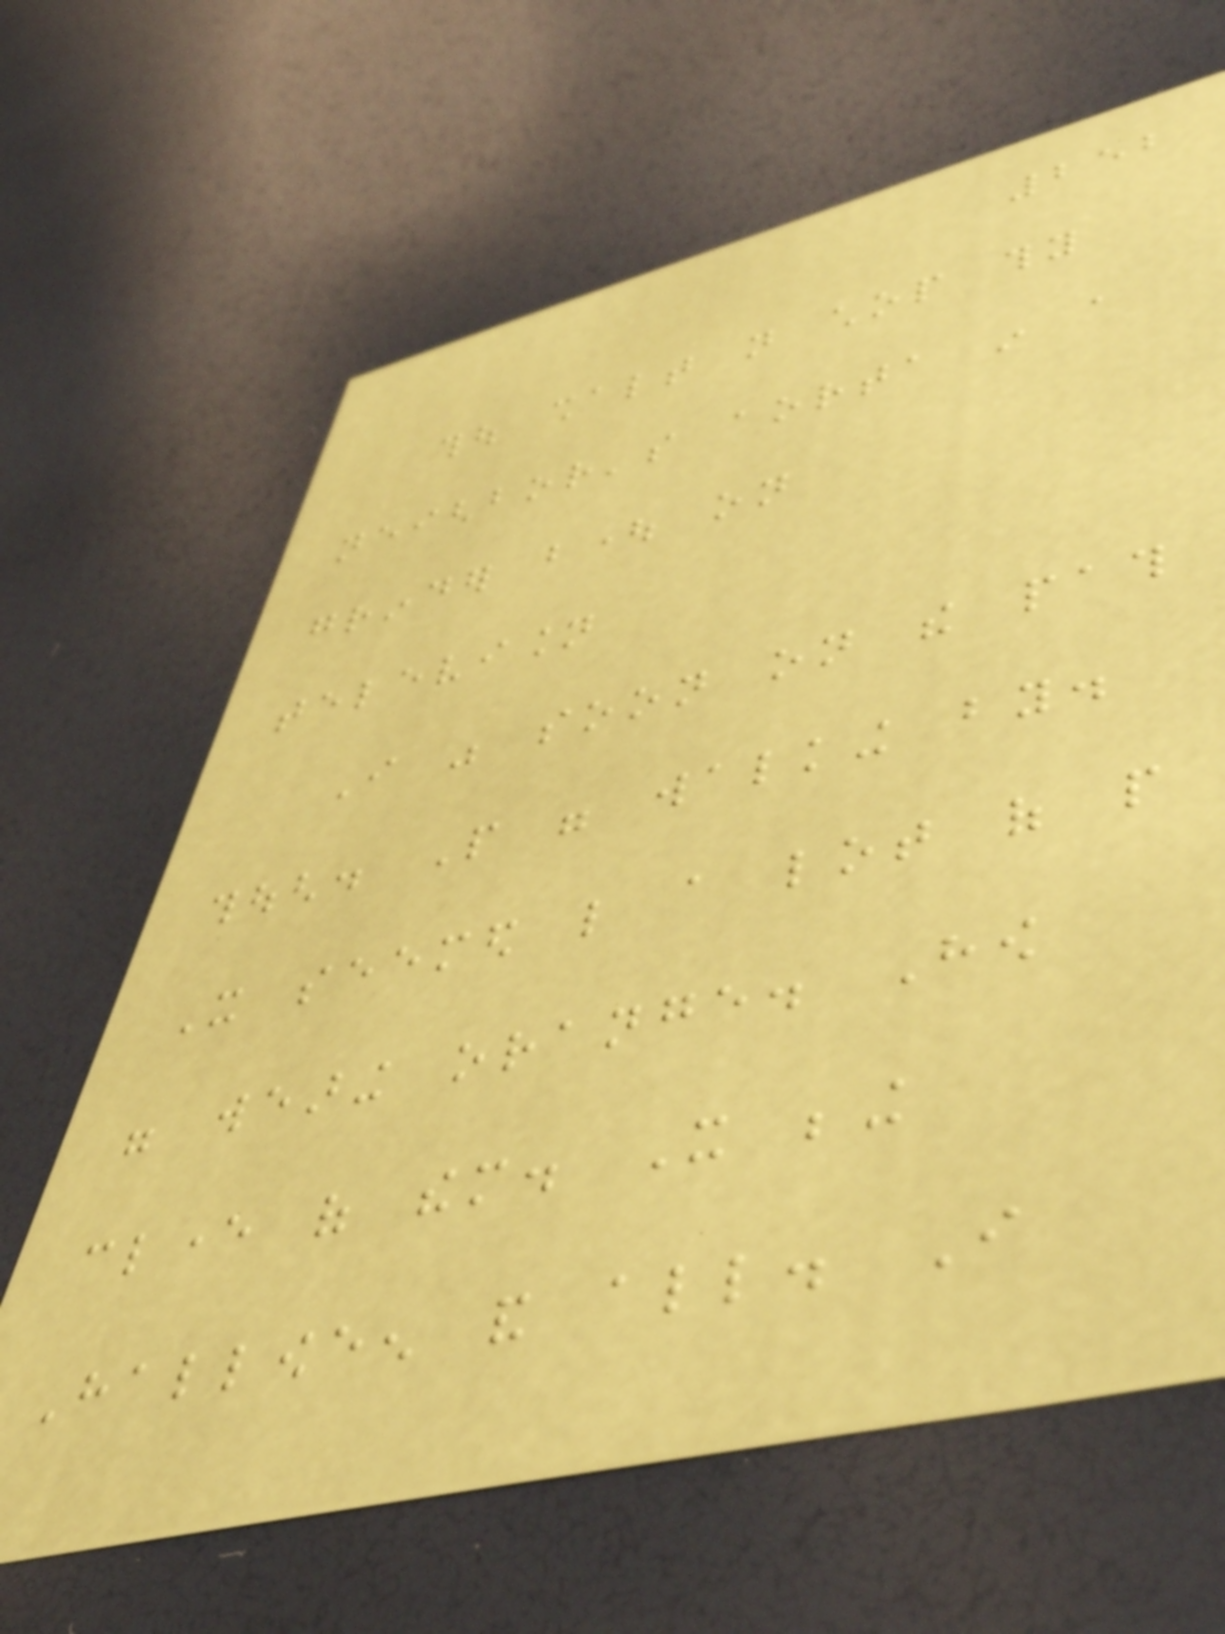252
thou shalt not chop thy
neighbor's aorta in a
grinder bought on
television
I was soon on the path
though. People were walking by.
It seemed like a lot of people
were wearing orange. How
clever of them. It being
Halloween and all. I
